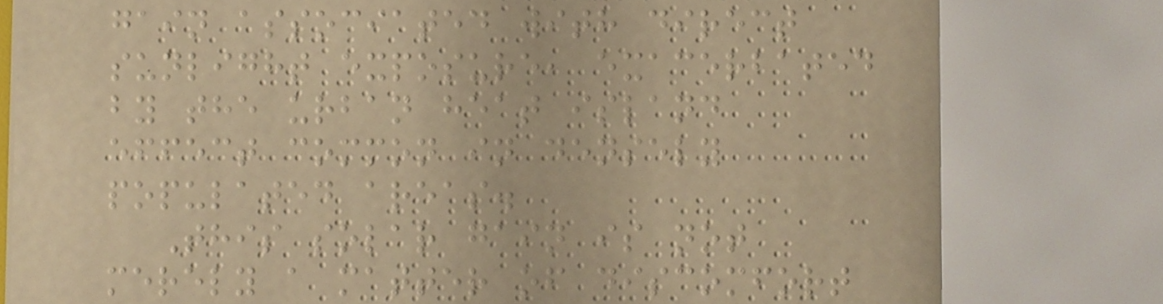gain associated with direct
sunlight exposure, exacerbated
by the urban heat island
effect common in densely
populated areas.
This solar gain is not
merely a matter of discomfort
